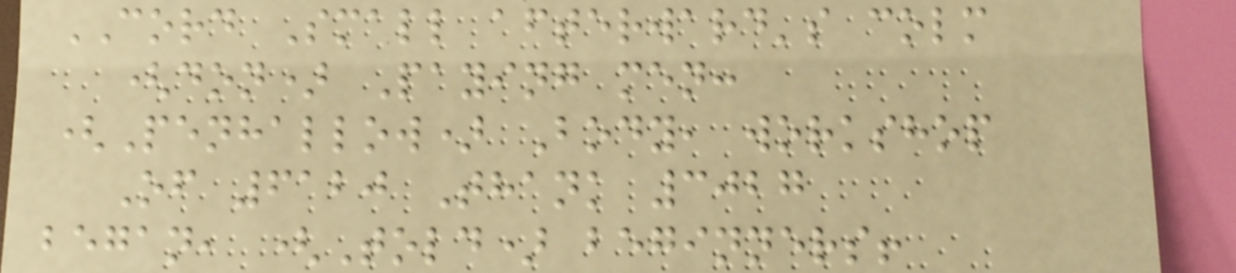CORD Small afterward's colm
(don) Paying men:
(Penhallow) Body, workshop
Of 6120 Thank 3027
began, (Told) beginners!
